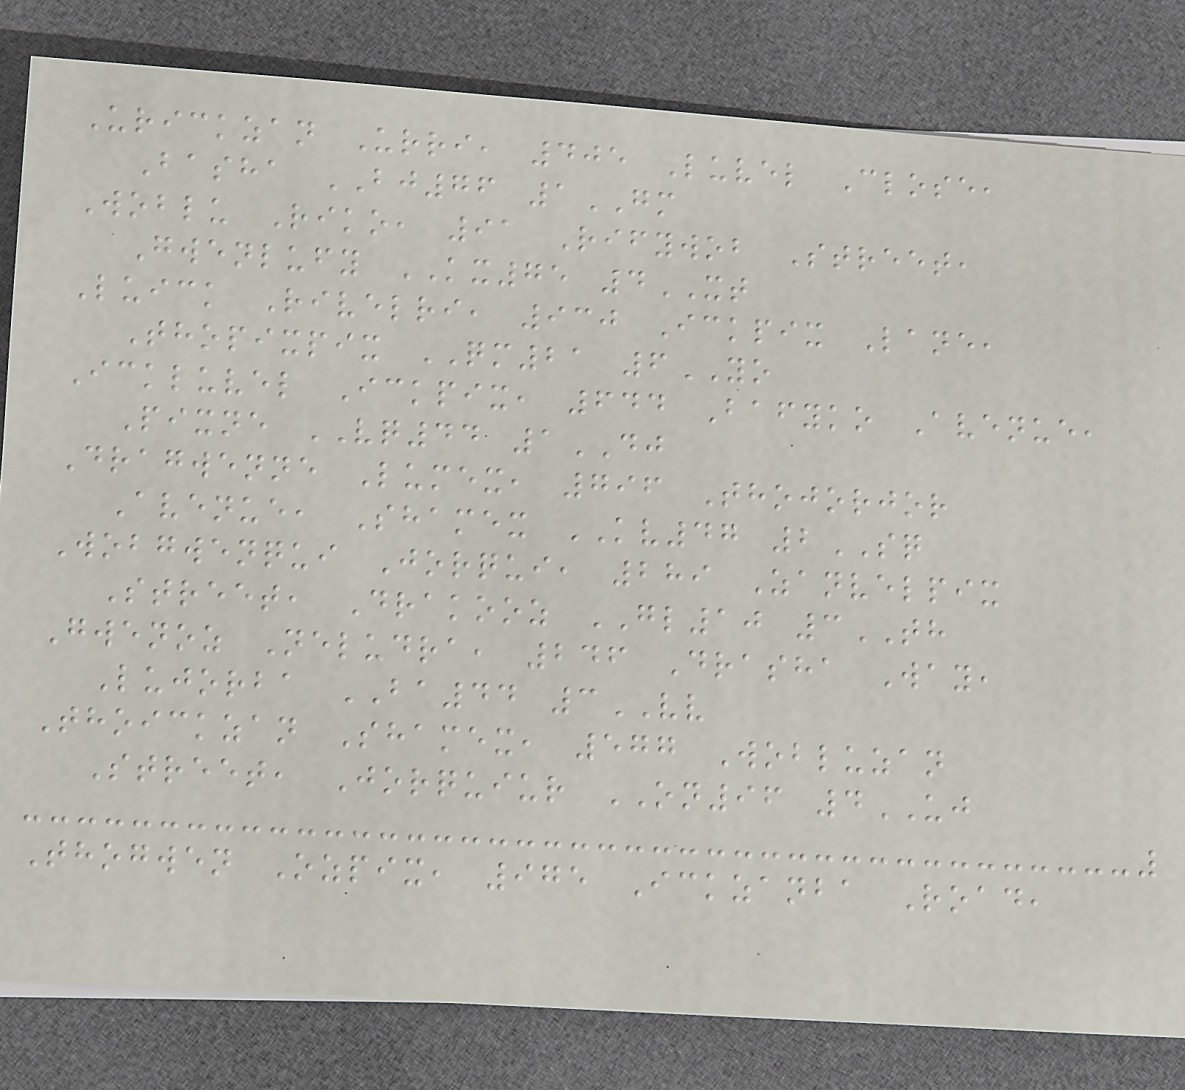Urickzan Urri, 405 Luvel Close,
Basha BJ76 1GM
Woblu Riko, 91 Rifywob Street,
Gwenlufy KX75 4XT
Luick Rivelri, 930 Ickpix Lane,
Thopixpix QM21 6YO
Ickluvel Ickpix, 644 Bafyko Avenue,
Pixne VQ44 1DJ
Dragwenne Lumex, 796 Thojorjor
Avenue, Shamex KV47 2SQ
Wobgwenqui Jorqui, 289 Zanvelpix
Street, Drakooz GL10 3TH
Gwenoz Neludra, 246 Drasha Way,
Lujorba BA44 3VV
Thoickzan Shamex, 577 Wobluzan
Street, Jorquiur ON96 4UJ
Thogwen Ozpix, 975 Ickzanba Road,
